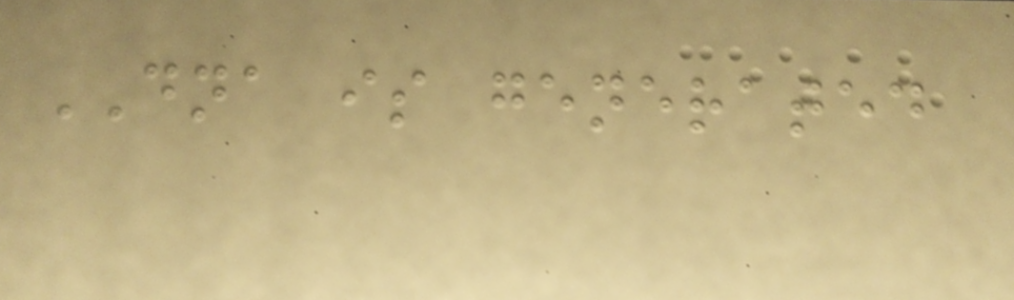DNA is generated
